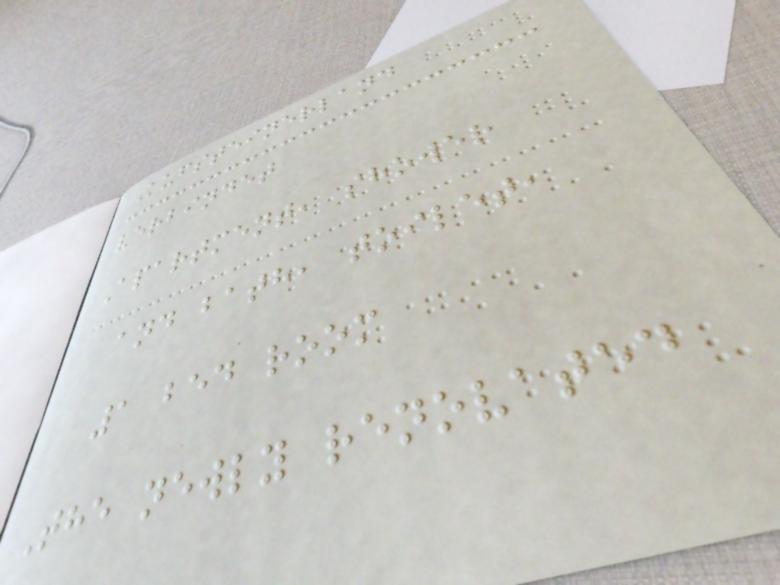Kufsteinerland
verbindet
Apartment, shower
and bath, toilet,
1 bed room
The newly renovated
